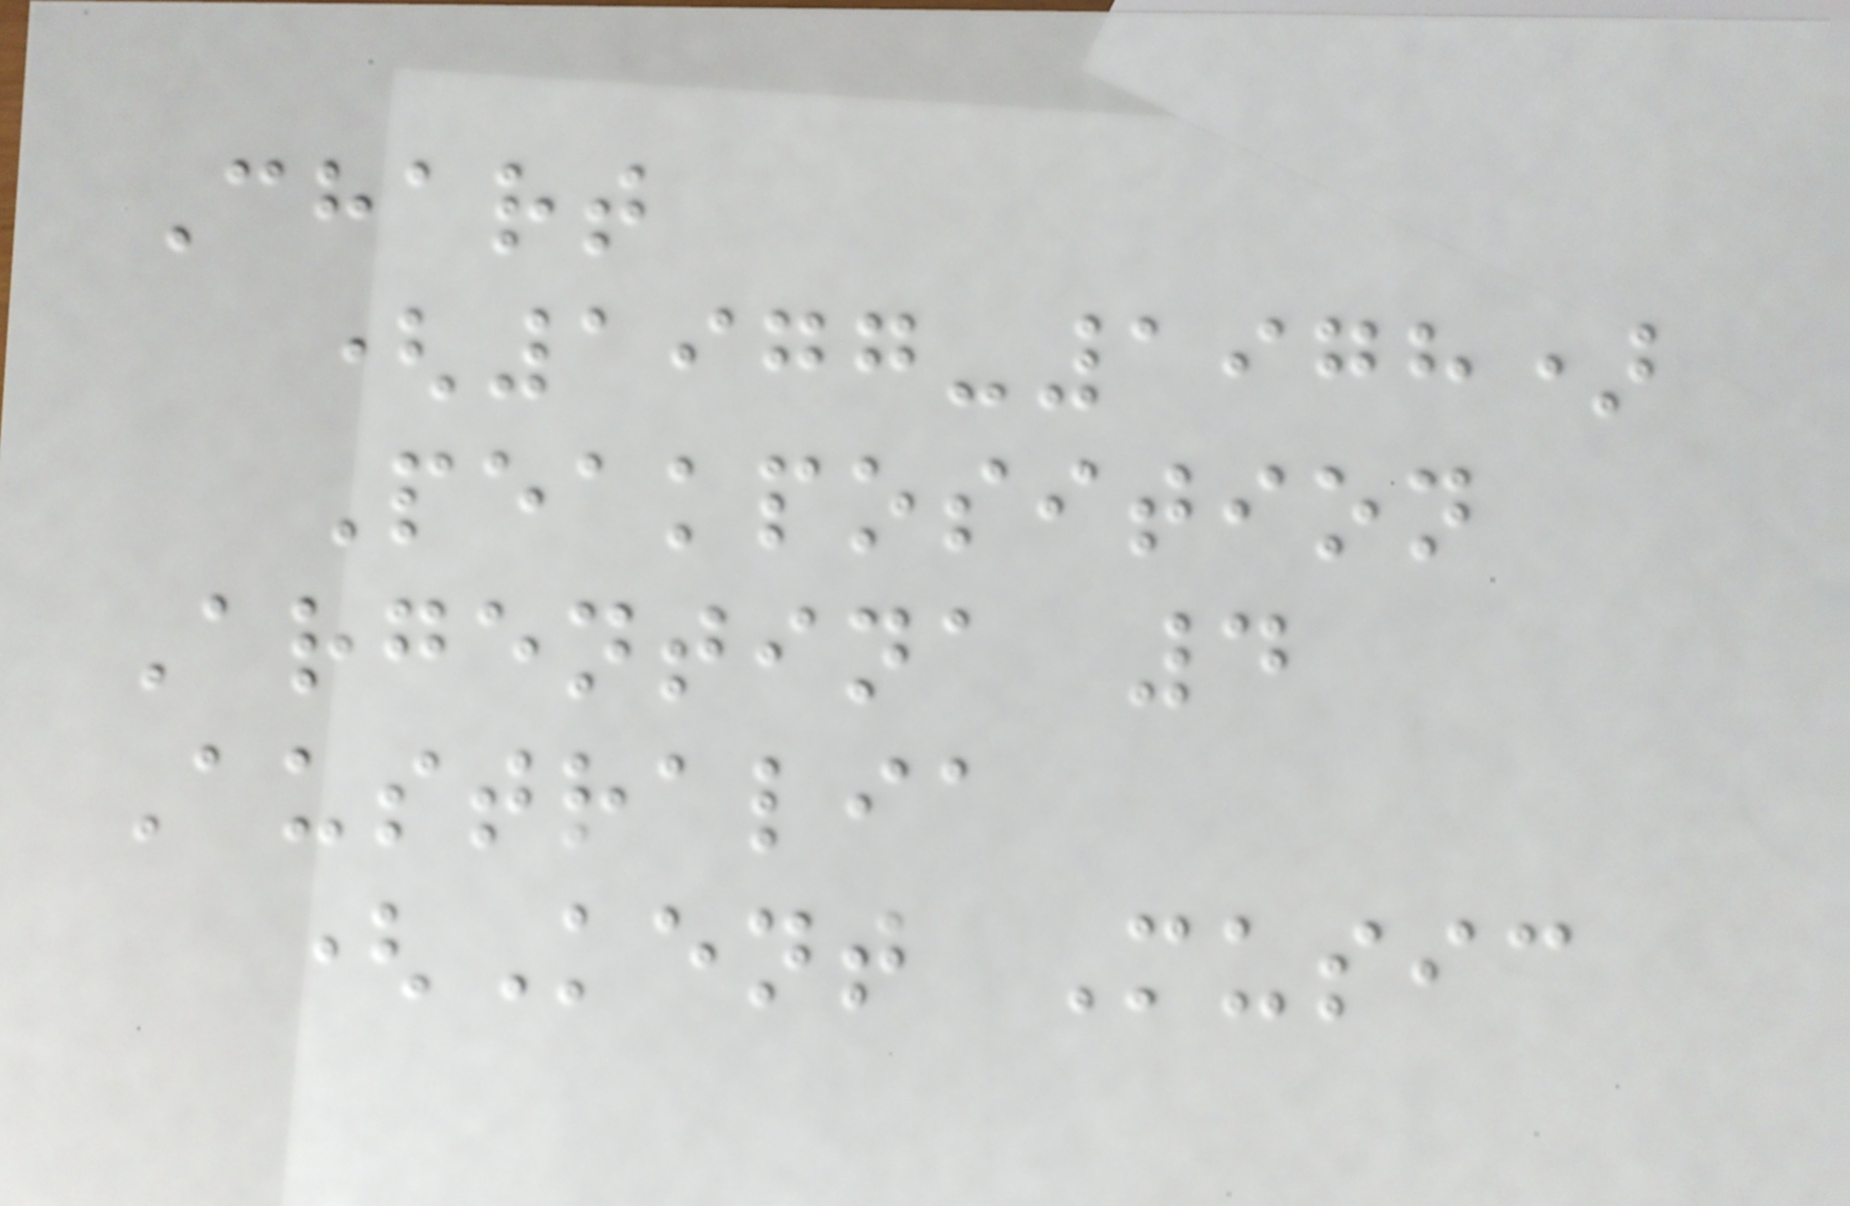Chart
(1977-1978)
Peakposition
Argentina 4
Australia
(Kent Music
